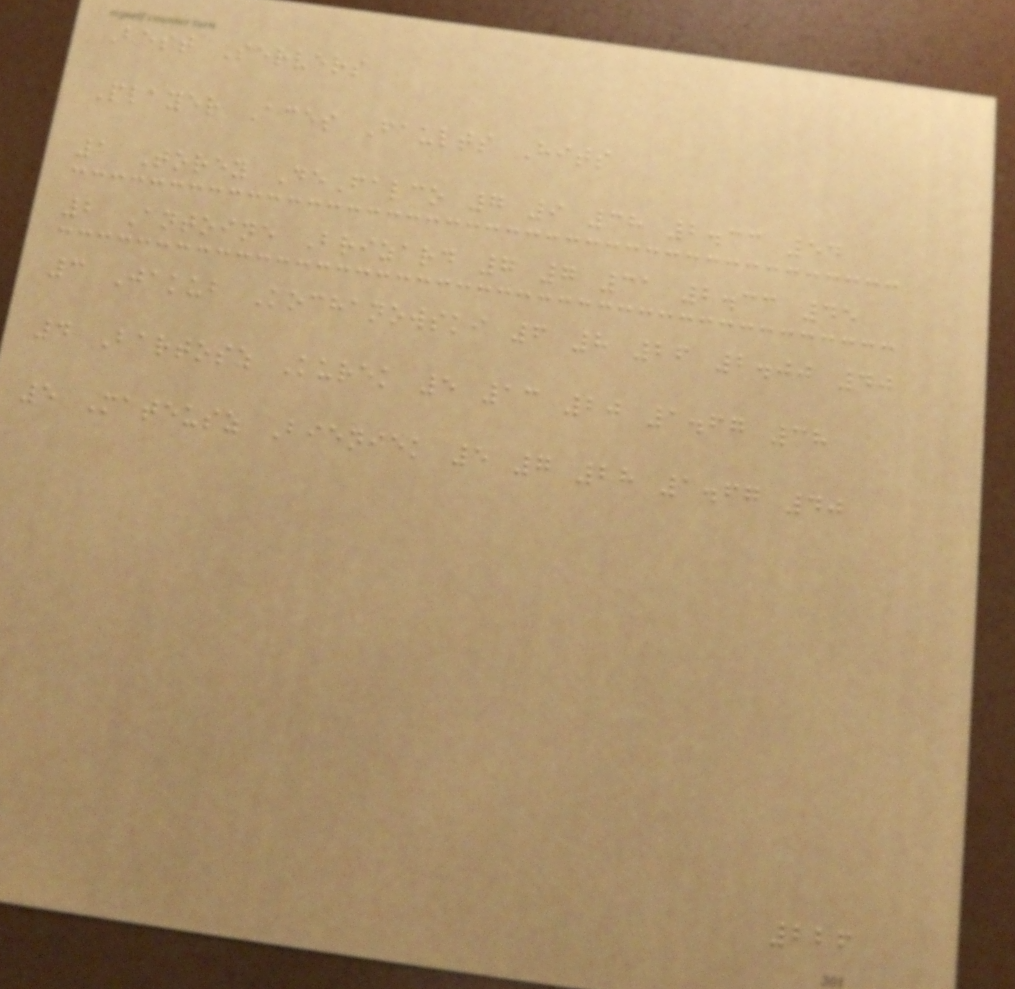Best Servers
Player Aces Faults Hits
1 Torey DeFalco 7 9 38 2.33 54
2 Antoine Brizard 7 7 31 2.33 45
3 Jakub Kochanowski 6 8 26 2.00 40
4 Bartosz Kurek 5 13 20 1.67 38
5 Mateusz Bieniek 5 7 28 1.67 40
226
